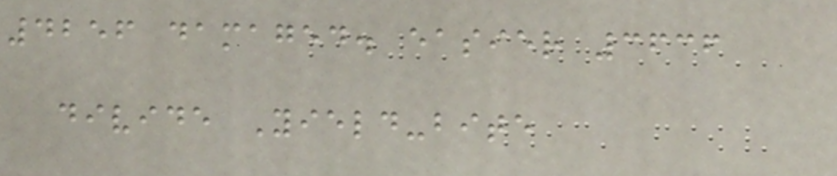4256 damaged. easier 3636
divide Yield-bite
